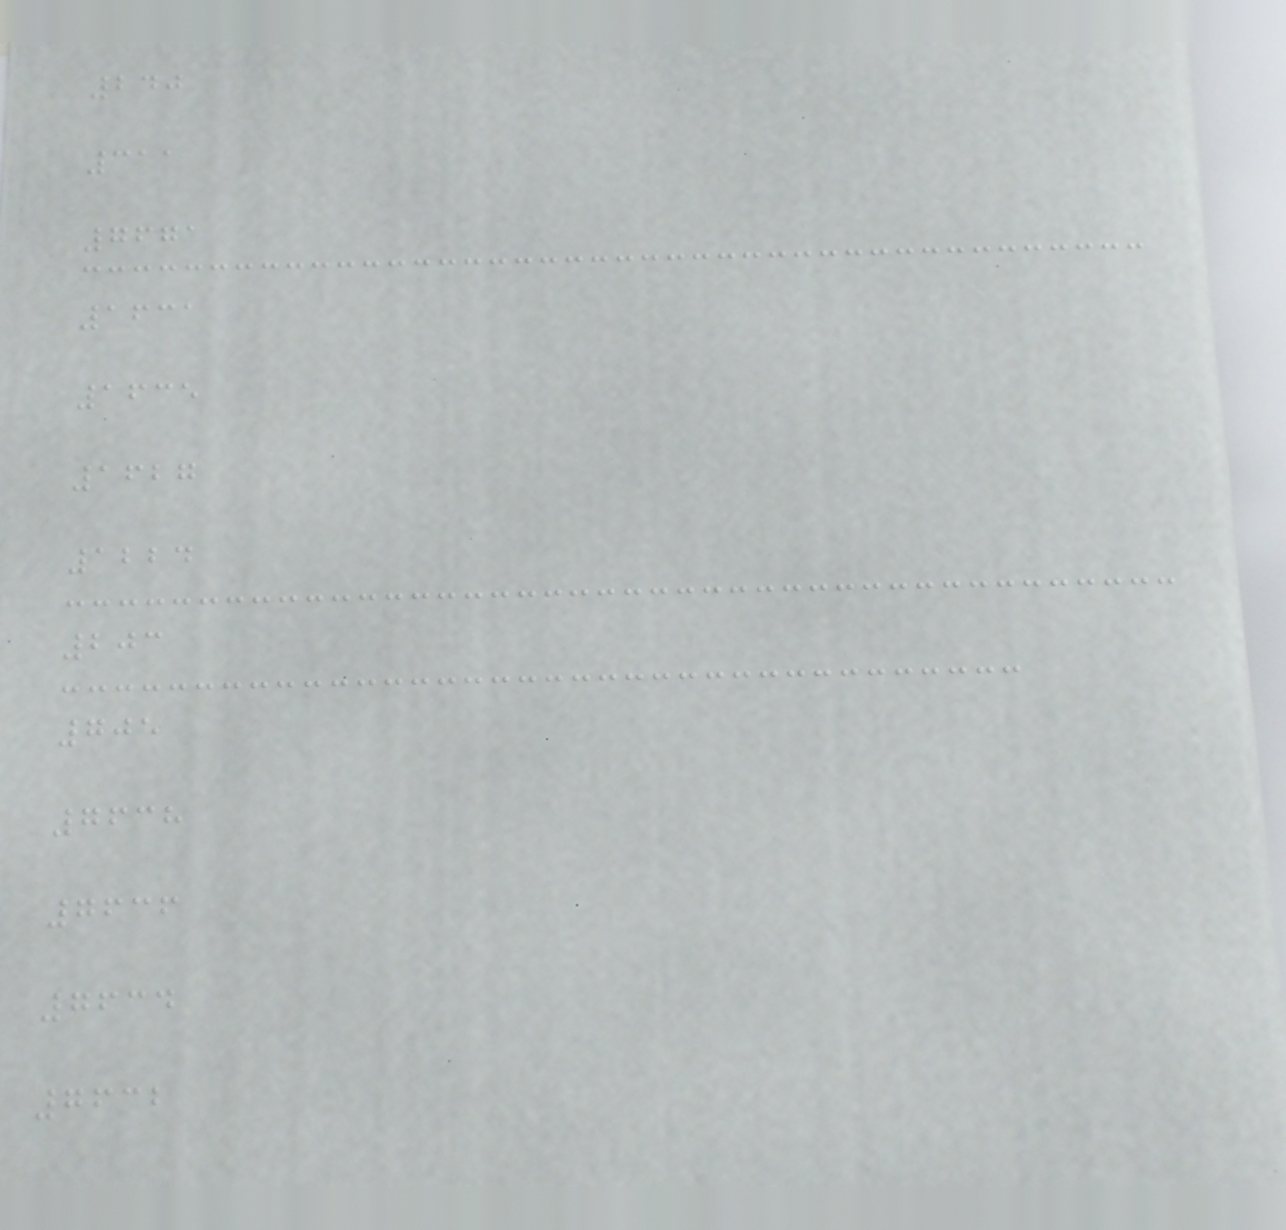240
311
7671
1631
1635
1627
1224
203
705
7638
7636
7634
7632
